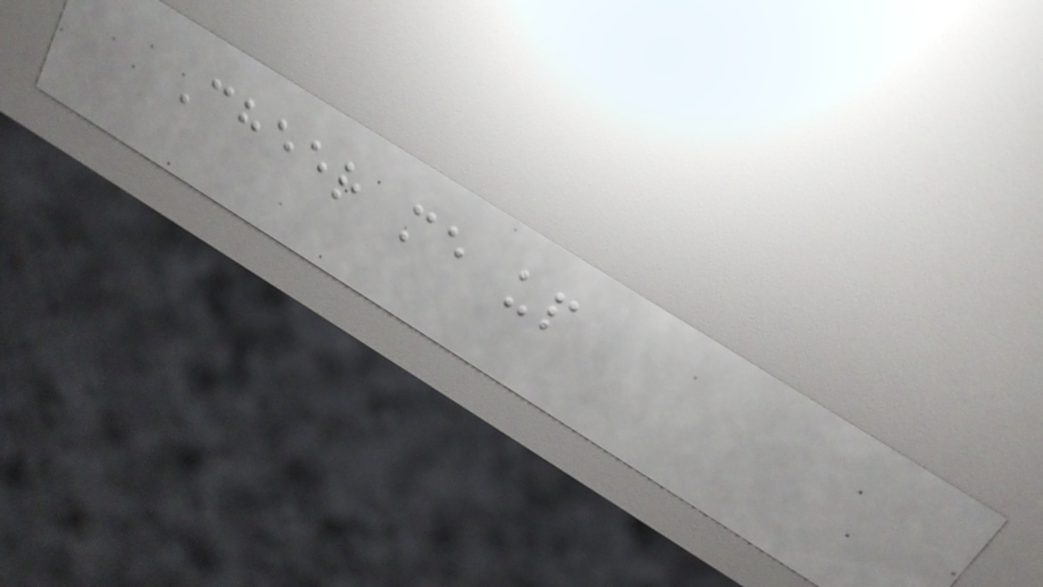Cheer me up
